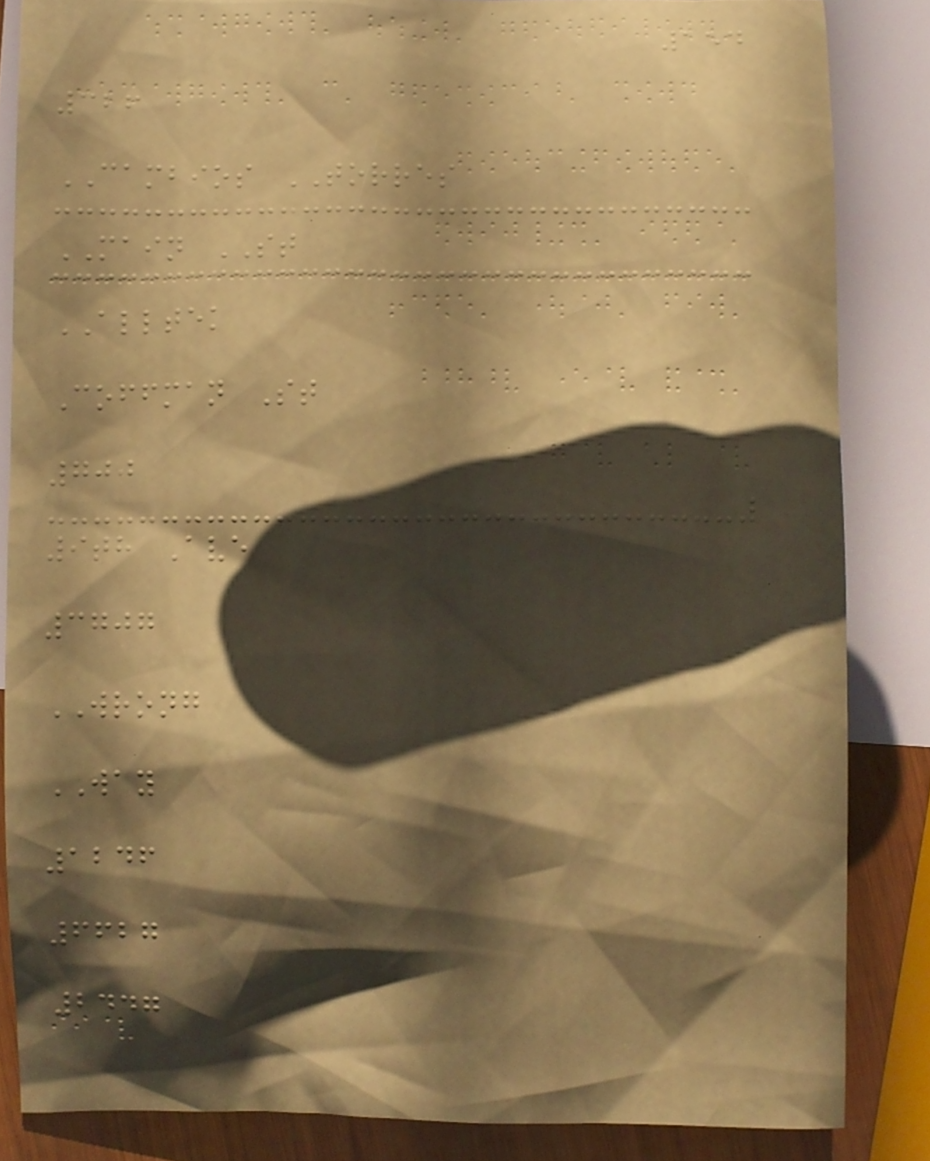154
326
CAMBIOS TORRES
MAIN ST
ALLTEK
Coffman St
700
9th Ave
3707
WRONG
WAY
1246
6627
2447
